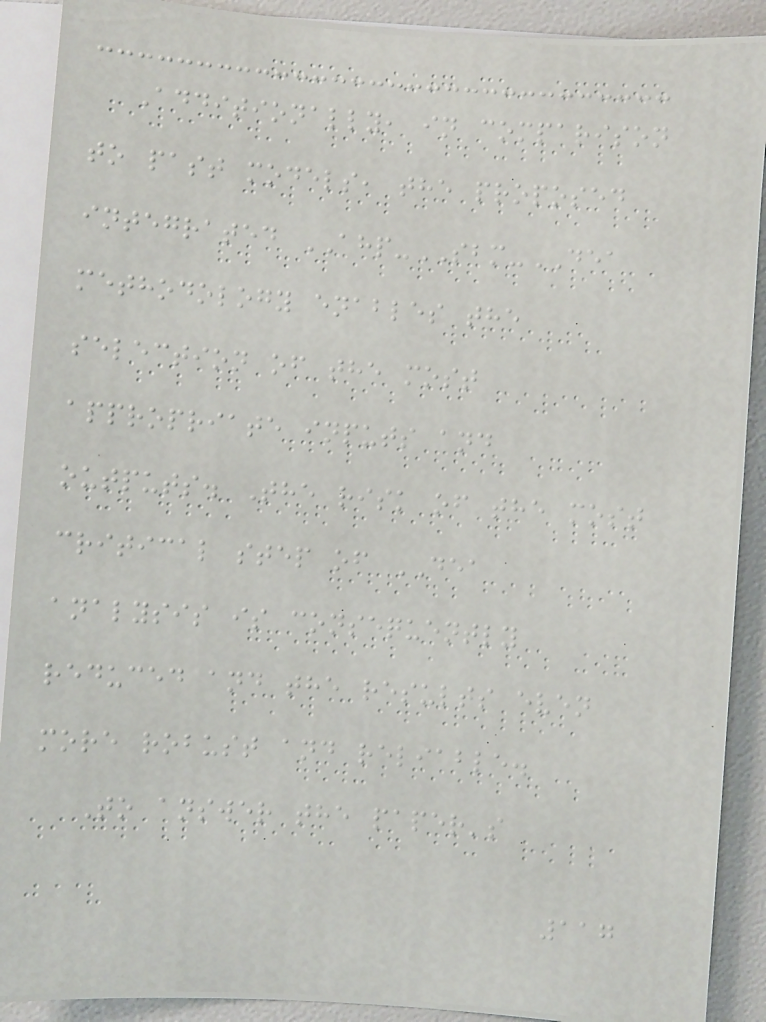Additionally, in comparison
to past models, the proposed
integrated AHP-SBM-DEA
methodology enables the
selection of the most
appropriate inputs and
outputs. The risk of the most
critical step of DEA
analysis is consequently
reduced and the results even
more robust and reliable.
To answer the paper's
117
